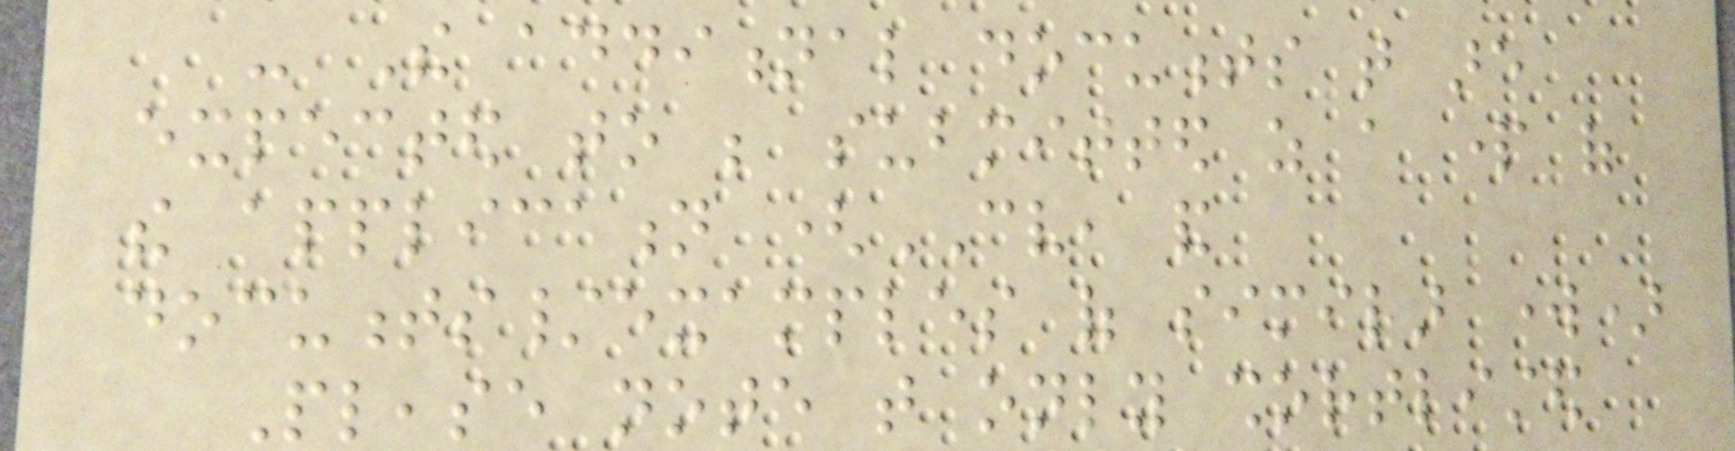- The additional documents that are
expected to be submitted as a part of
the application (CV, and
documents/examples of similar work)
Please note that only shortlisted
